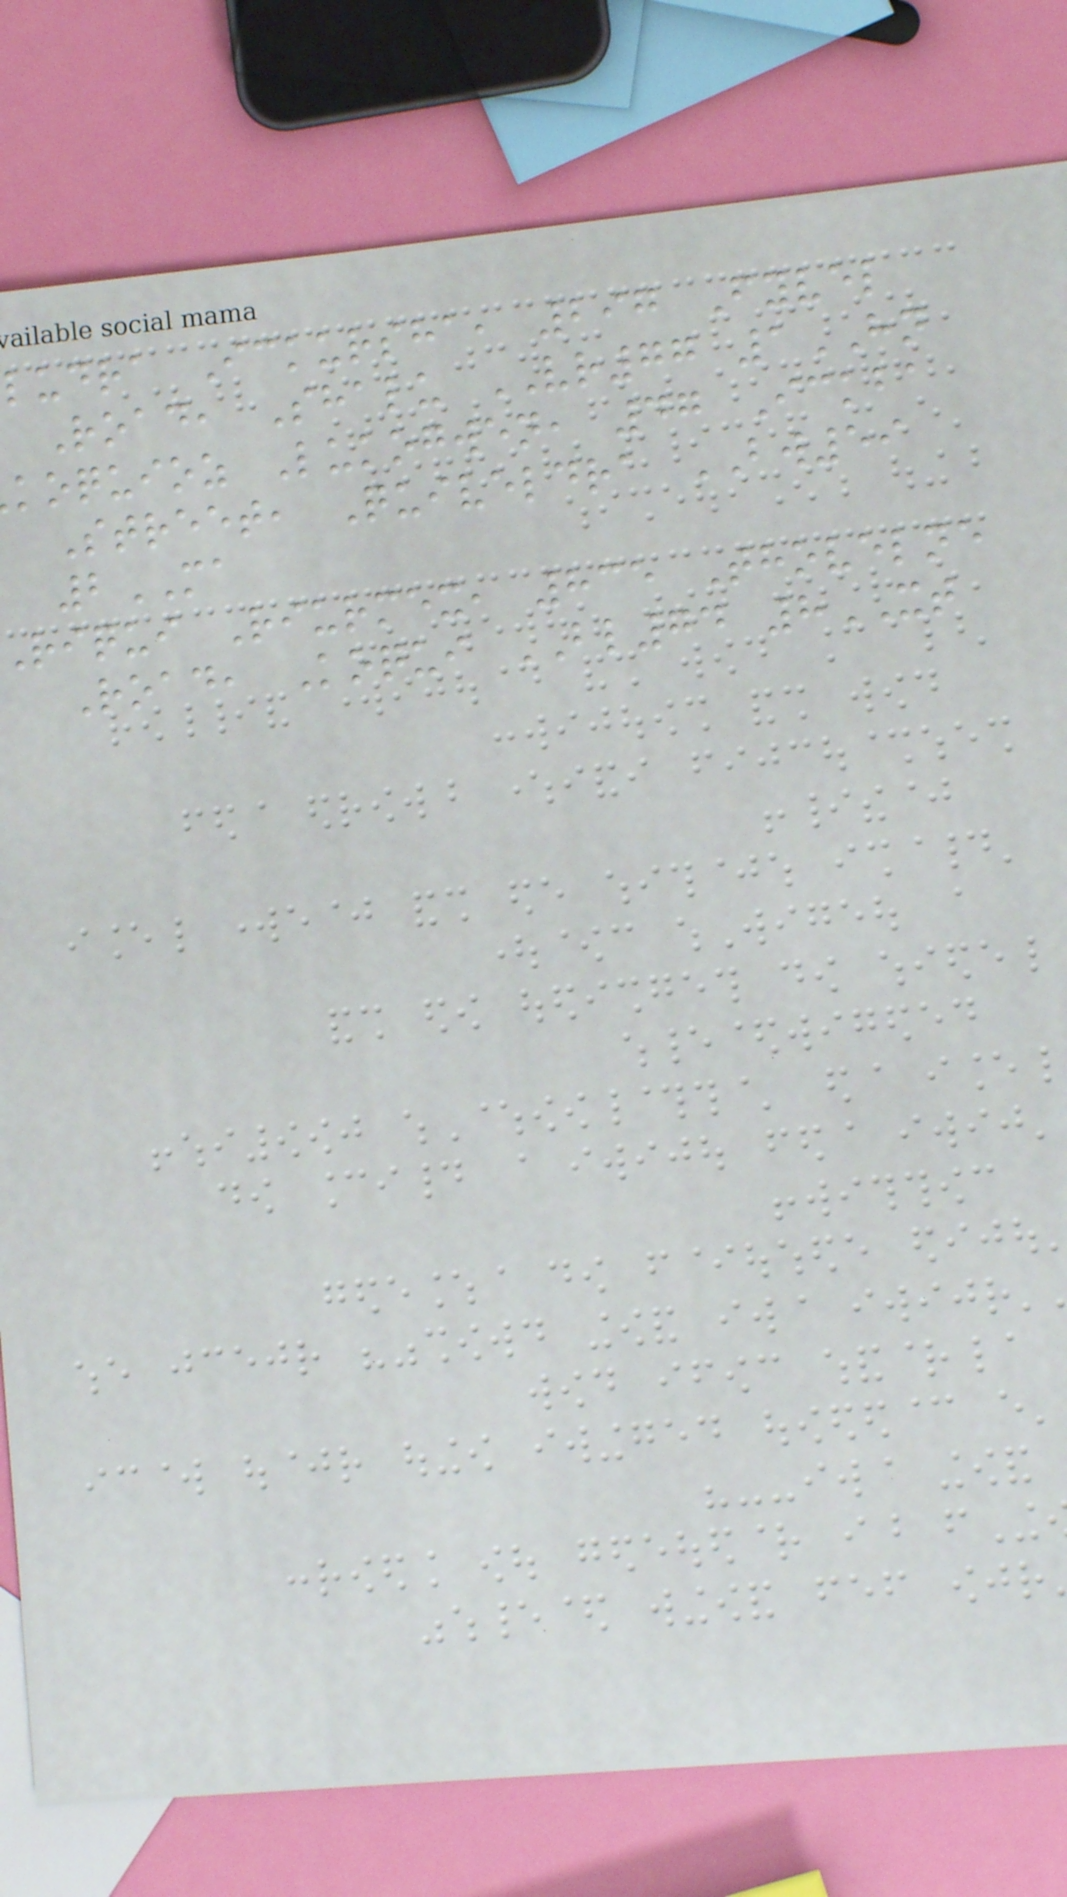ludra Ickursha, 297 Fyvel
Road, Shalu VR77 1HN
koquioz Lukogwen, 47 Ickba
Street, Quiveldra BW59
2MA
riqui Riurmex, 835 Thovelne
Road, Koqui BL74 8XT
